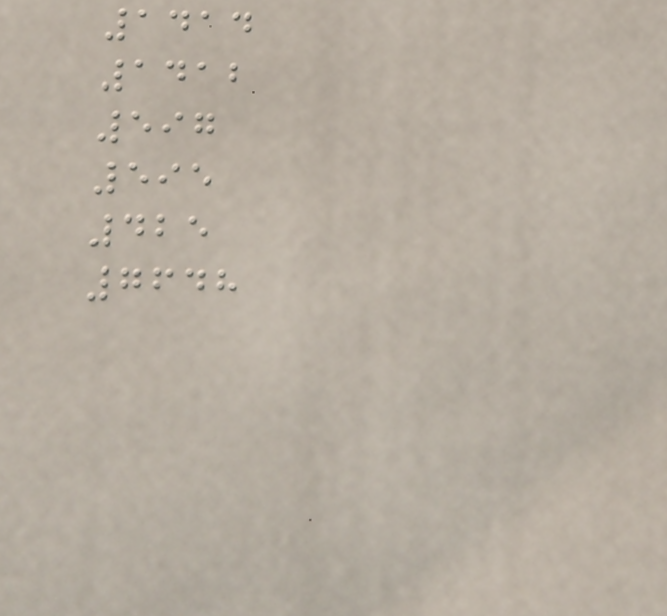1414
1412
597
595
425
7648
